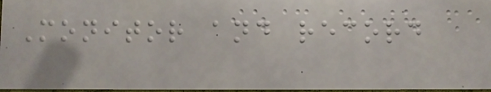Monitor and record
